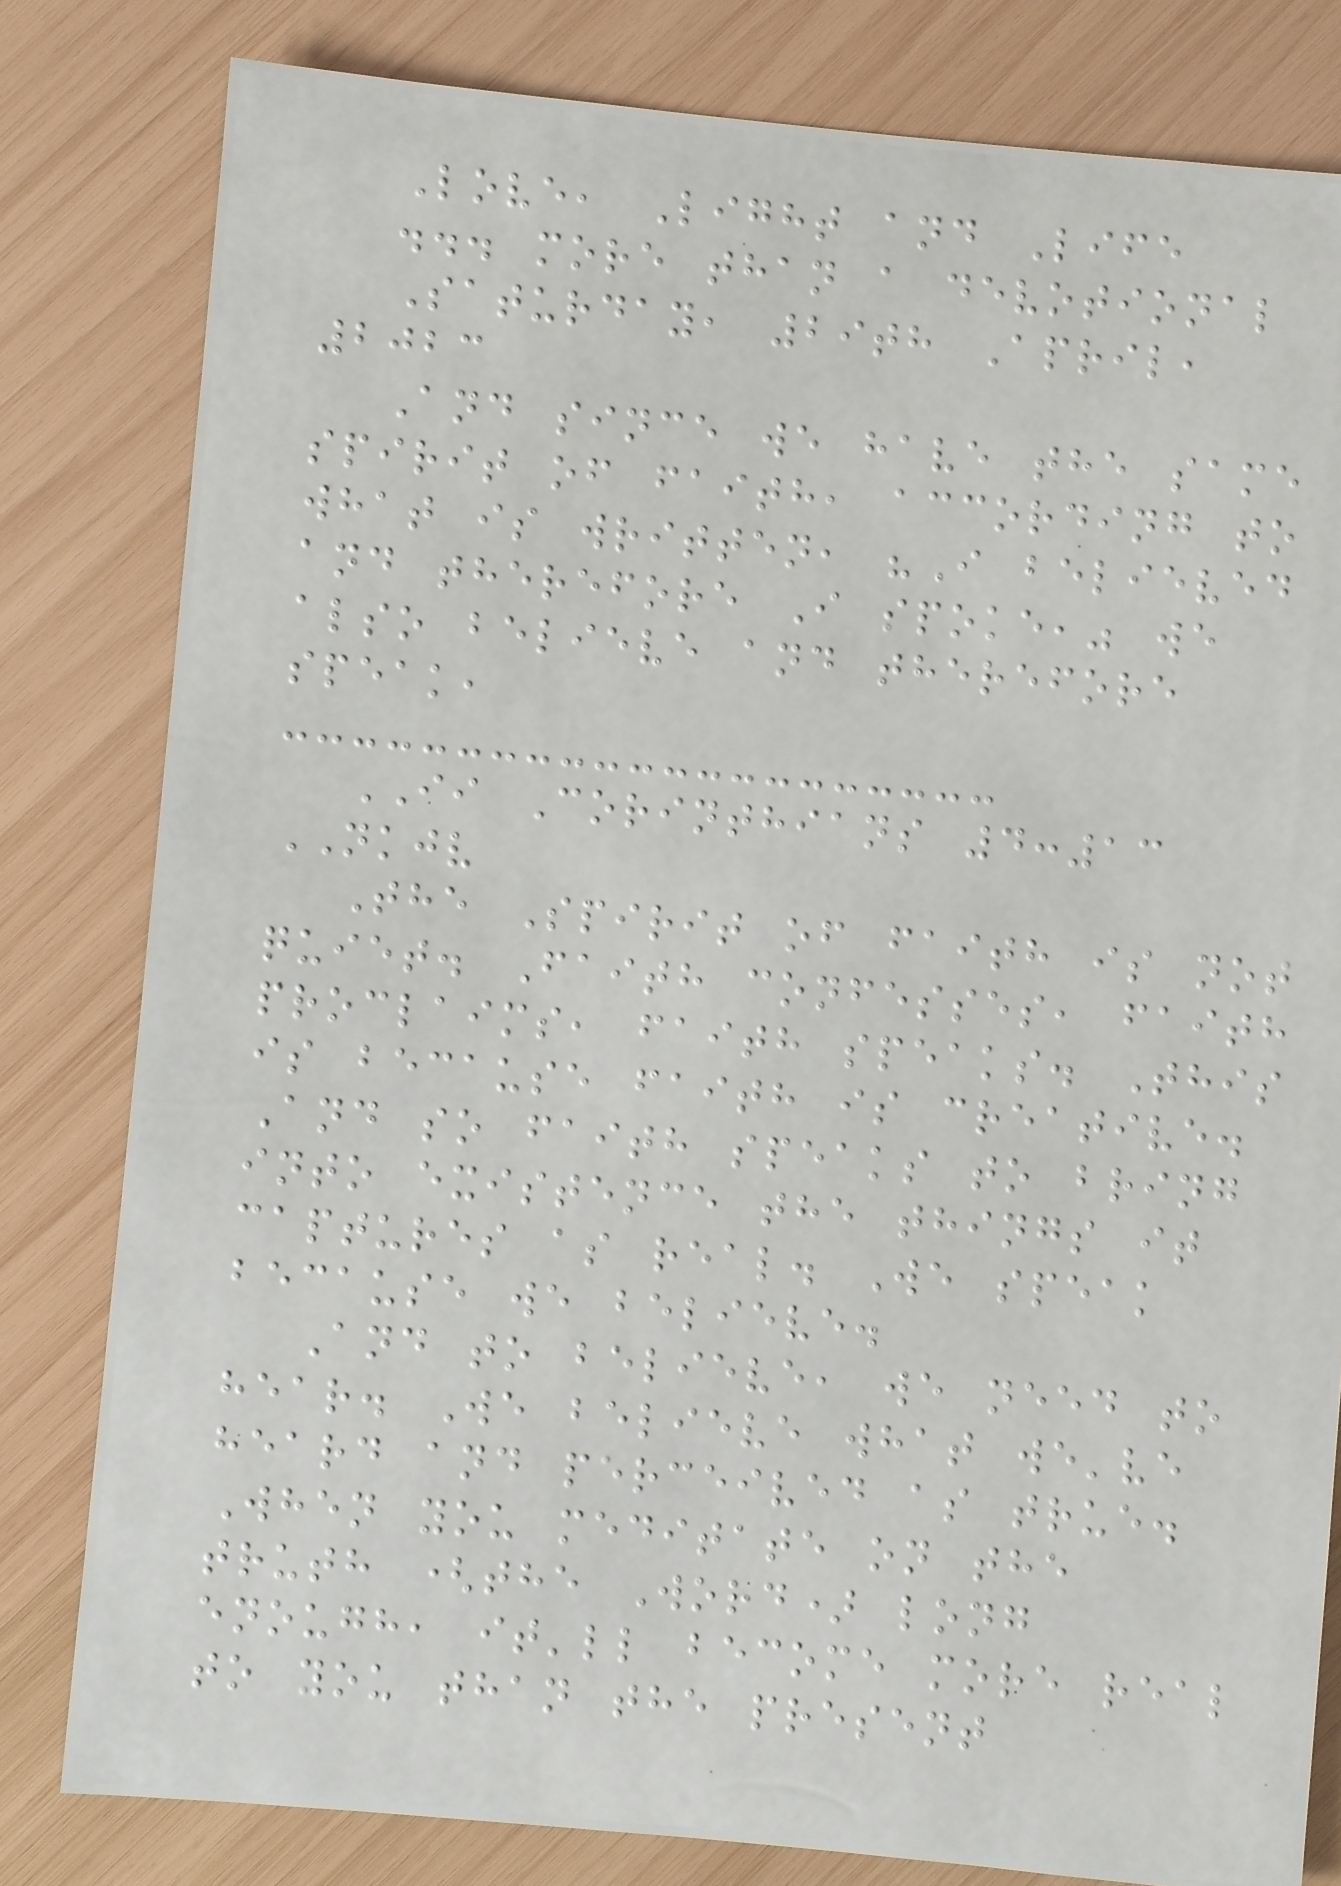Love, Light and Life
... more than a devotional
Saturday, 29th April,
2023
And since we have the same
spirit of faith, according to
what is written, "I believed
and therefore I spoke," we
also believe and therefore
speak,
II Corinthians 4:13
NKJV
The Spirit of faith is not
quiet. Faith confesses, faith
proclaims, faith speaks. This
is because faith is creative.
And so faith speaks to bring
into existence the things it
captures as real. We speak
because we believe.
And to believe, we need to
hear. We believe what we've
heard and perceived as true.
When you meditate on the
truth (the Word) long
enough, it'll become more real
to you than the present
